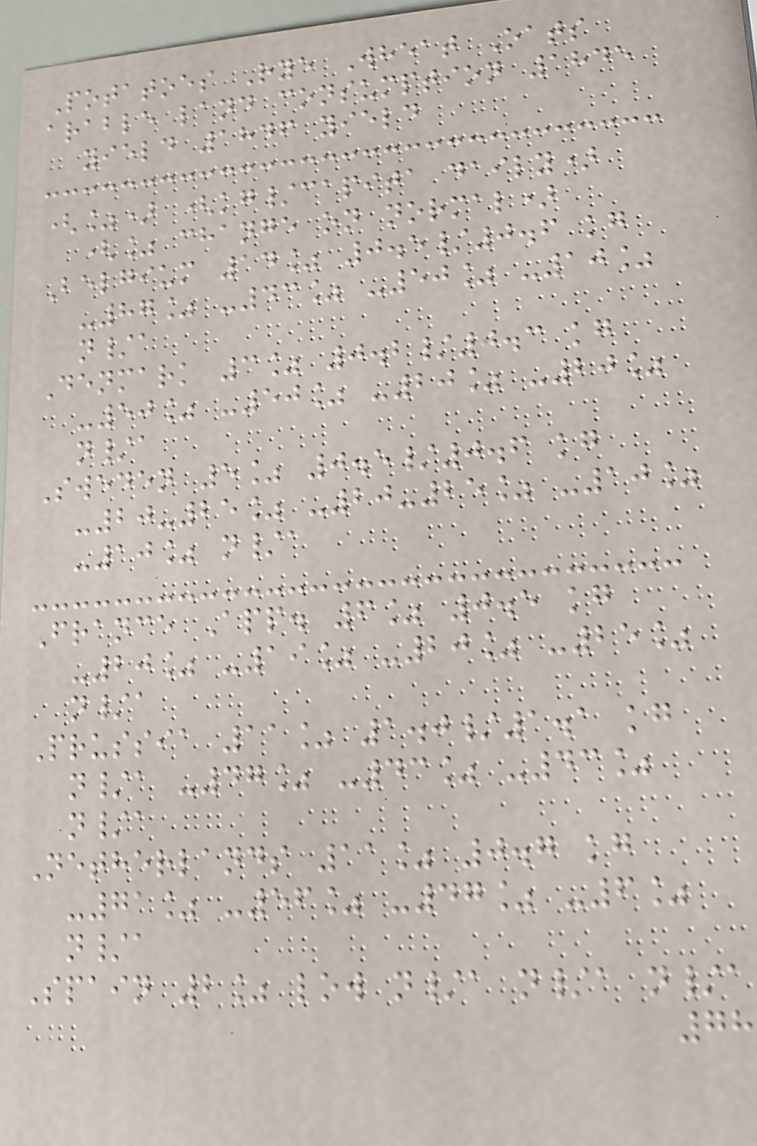Potatoes Rye Wheat Oats
arable land consumption 1845
yield 1846 yield
(%) (kg/capita daily)
(% change on normal)
Belgium 14% 0.5/0.6 kg
-87% -43% -50% -10%
n/a
Denmark 3% 0.2/0.3 kg
-50% -50% -20% -20%
n/a
Sweden 5% 0.5/0.6 kg
-20-25% -20-25% -10%
-10% n/a
France App. 6% 0.5 kg
-20% -19% -20% -25%
n/a
Prussia 11% 1.0/1.1 kg
n/a -47% -43% -43%
n/a
Netherlands 11% 0.7 kg
-71% -56% -47% -6%
n/a
Spain 2% low n/a n/a n/a
78
